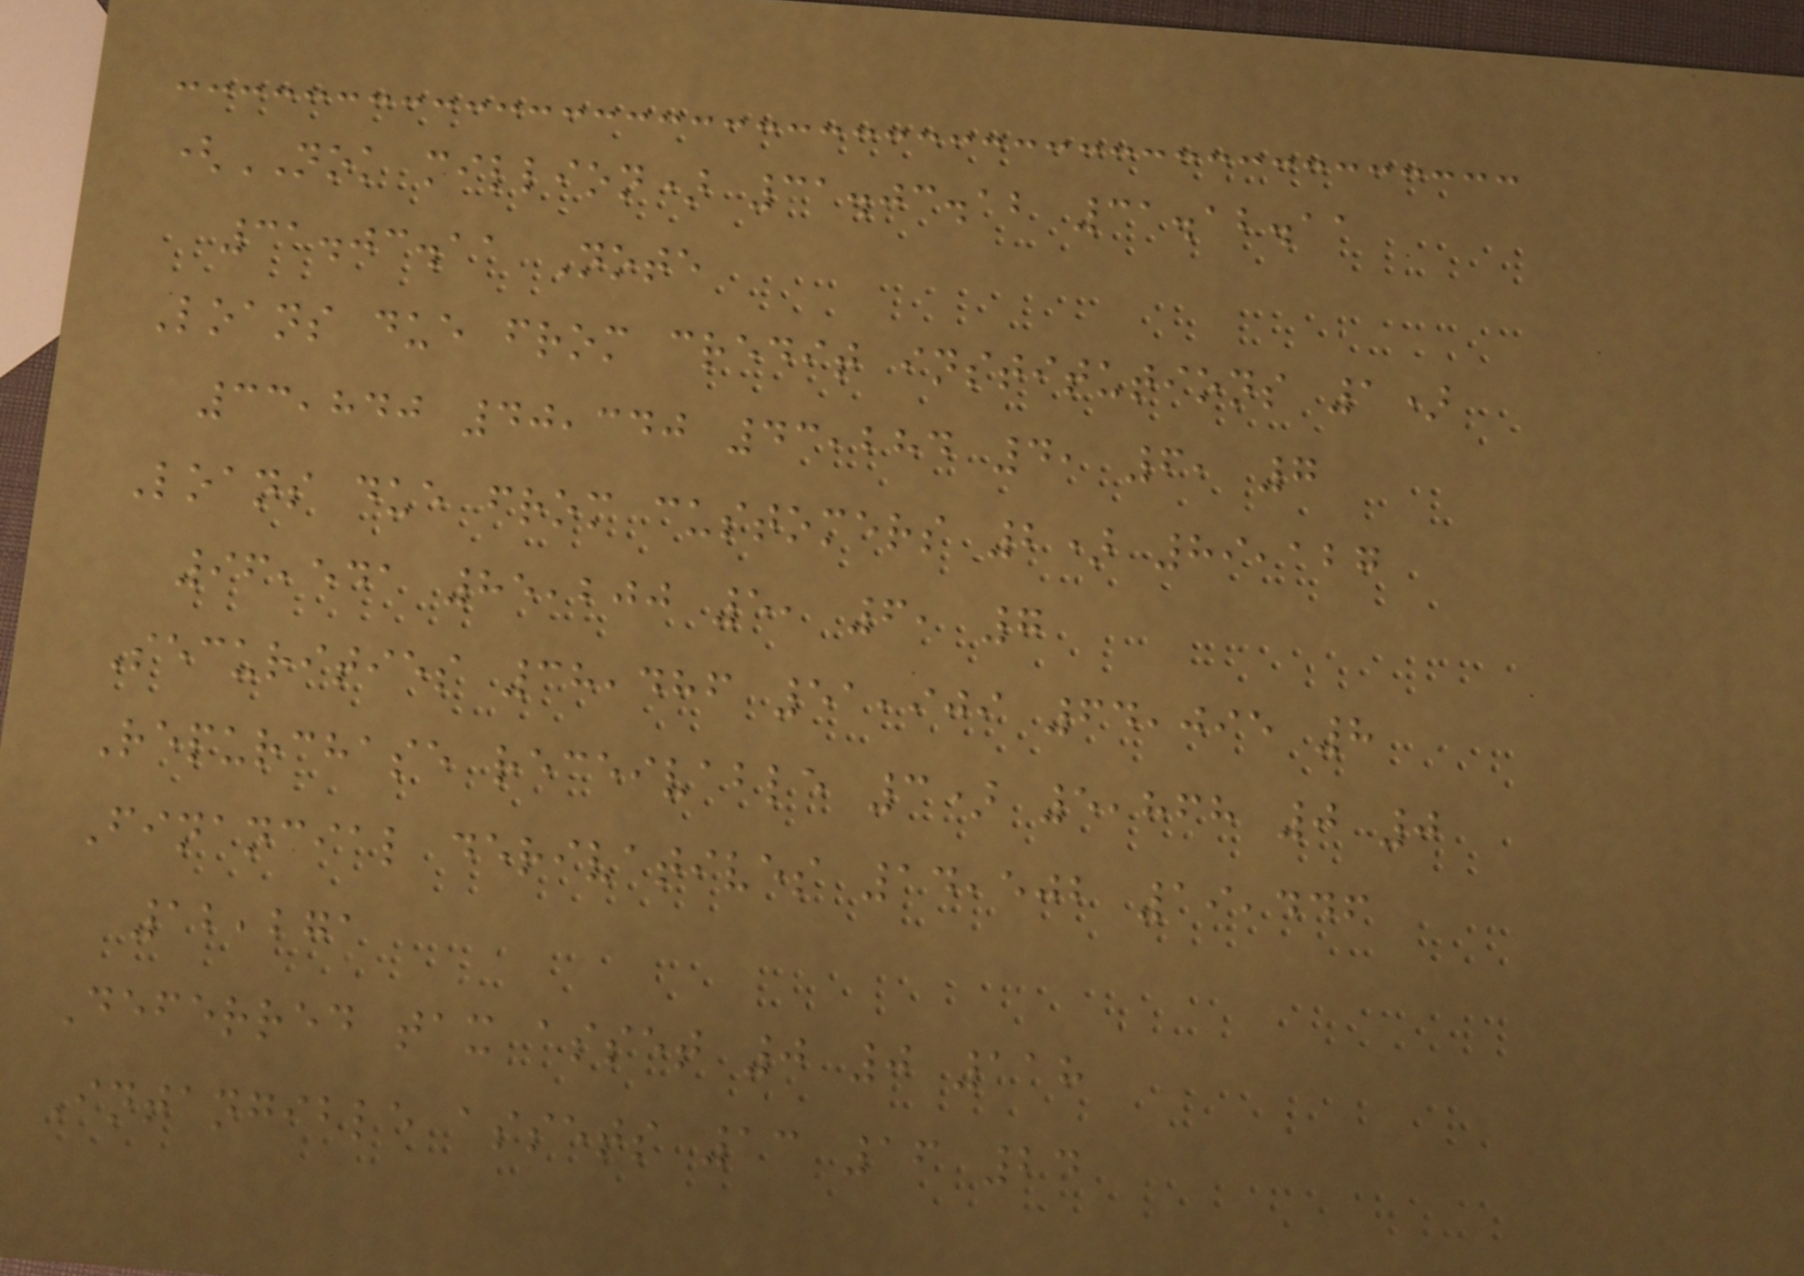(NOK million) 31.03.12 31.12.11
31.03.11 Note
Loans due from credit institutions 1)
33,840 40,340 43,284 4, 6, 7
Loans due from customers 2) 89,127
96,541 85,200 5, 6, 7
Securities 38,486 51,909 64,095 8
Repurchase receivable 3) 5,868 0 0
Financial derivatives 14,502 19,446
12,271
Deferred tax asset 0 0 118
Intangible assets 13 16 24
